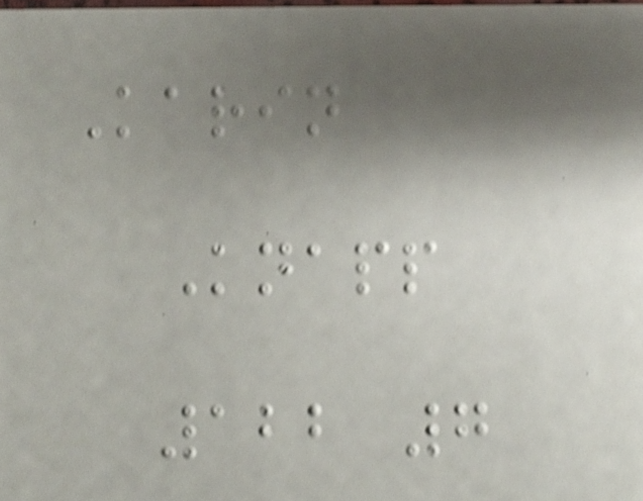Karin
Knapp
122 7
